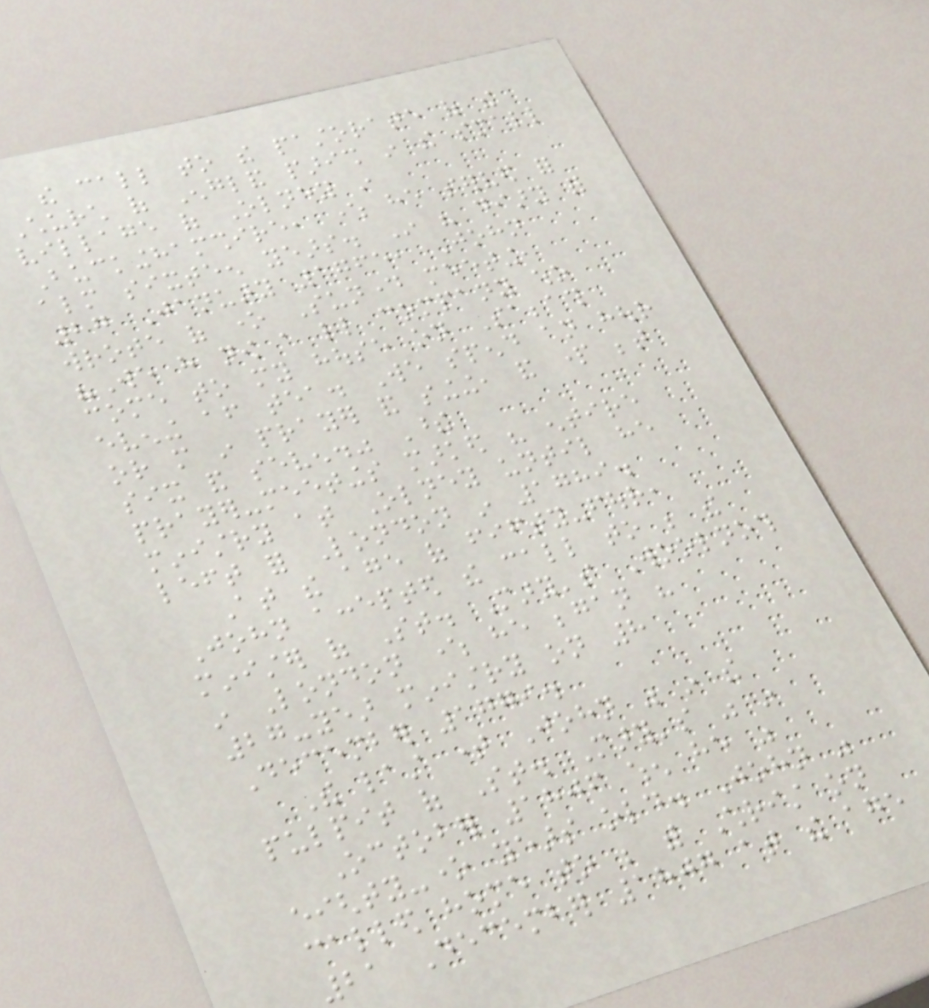the call to the pastorate of the
Church of England parish in the small
village of Olney in
Buckinghamshire, where he served for
almost sixteen years. In his diary for
27 January 1765, John
wrote of one Sunday meeting,
"We have now a little company who
come to my house on Sabbath
evening after tea. We spend an hour
or more in prayer and singing, and part between
six and seven." These
prayer-meetings marked his entire
ministry at Olney until he
left for London in 1789.
At the age of fifty-four,
John accepted the call to be the
minister of St. Mary's Woolnoth
in London where he began his
27-year ministry on 8
December 1779.
The last time John was in the
pulpit of St. Mary's was in
October 1806 when he was
eighty-one years old. John was
called home to be with Christ on
21 December 1807 at the age
